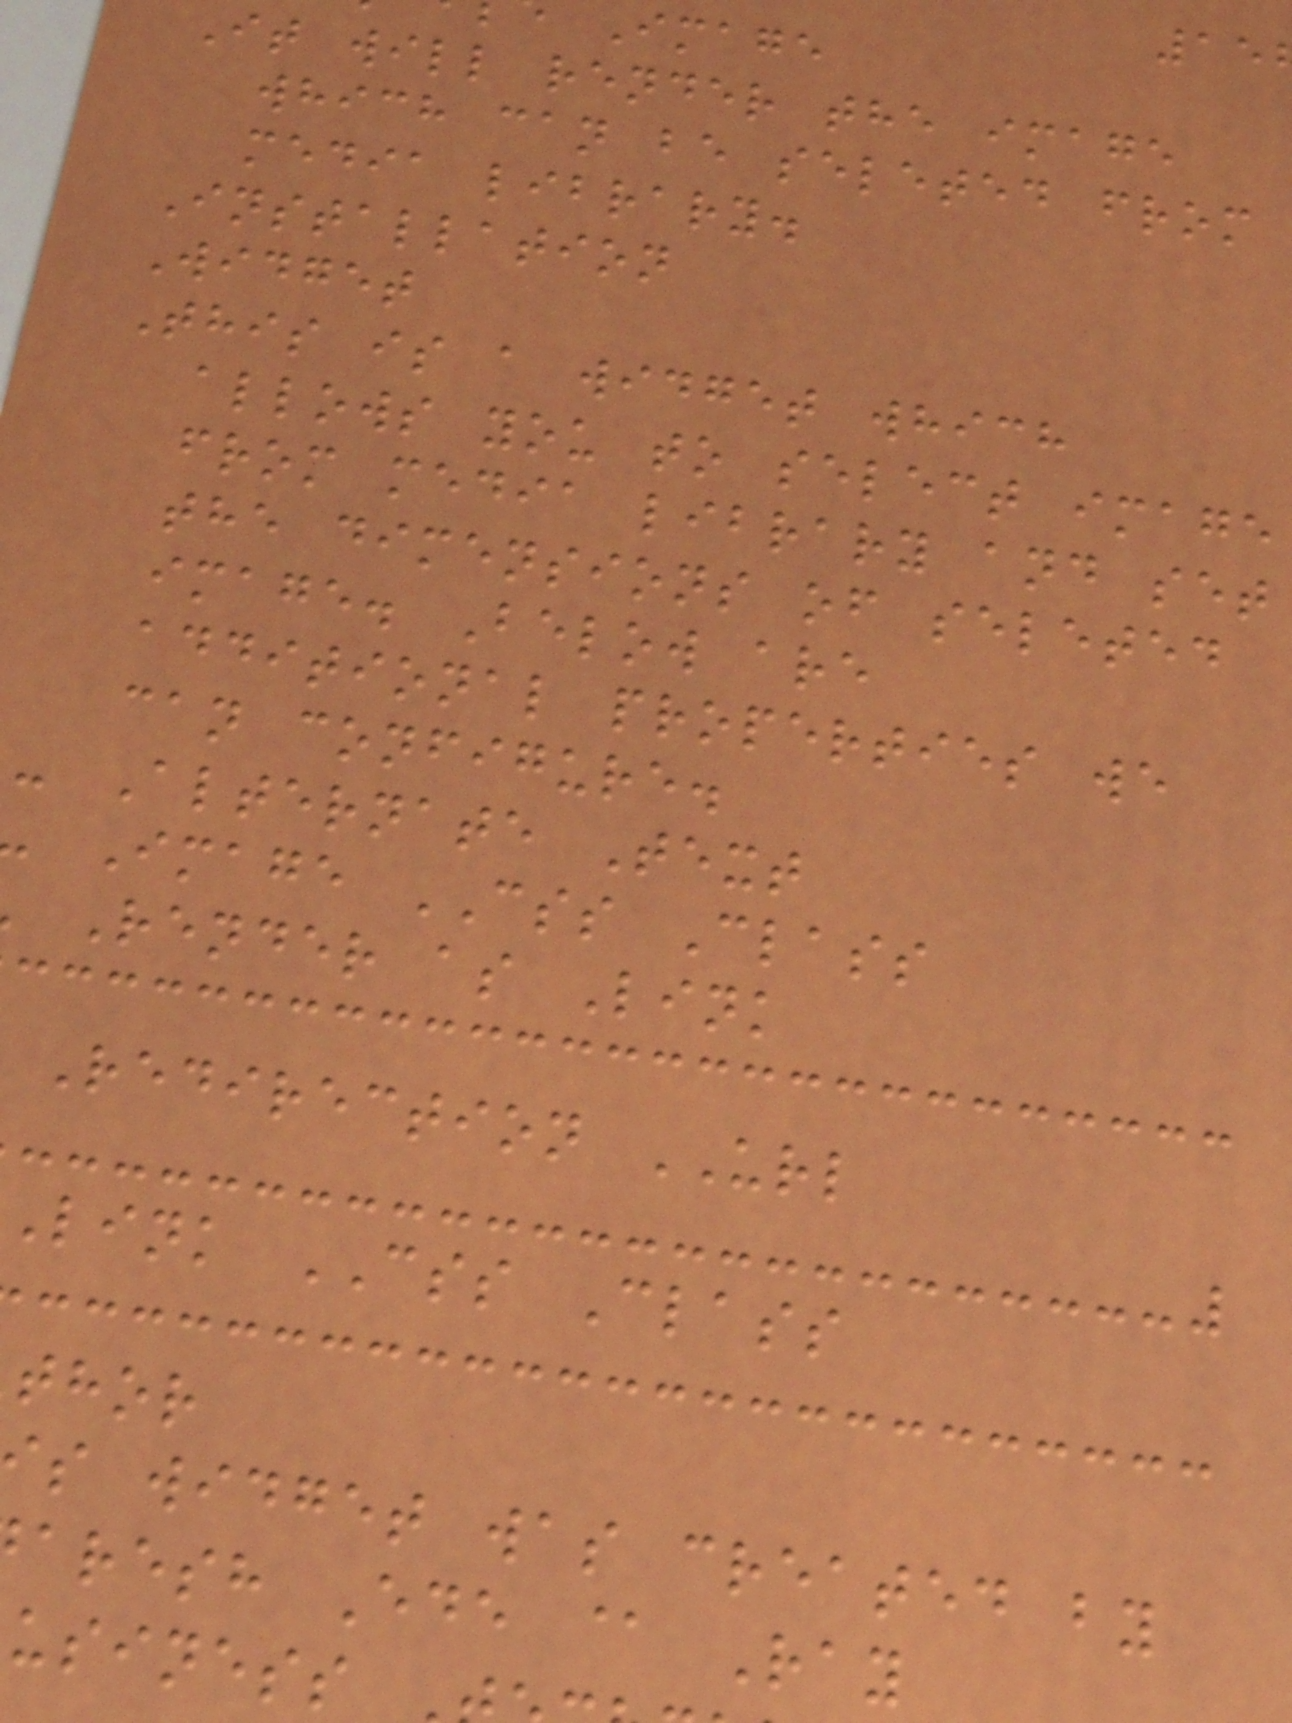Image
It will render the image
which can be seleted from
media library.
Installation
Widget
This is a widget which
allows you to select image
from media library and set
the dimensions of seleted
image. Below are
additional properties we
can configure.
- Alternate Text
Image CSS Class
Render as Link
Redirection URL
Link CSS Class
thor
s widget was created by
aresh Ede @ Ray
usiness
